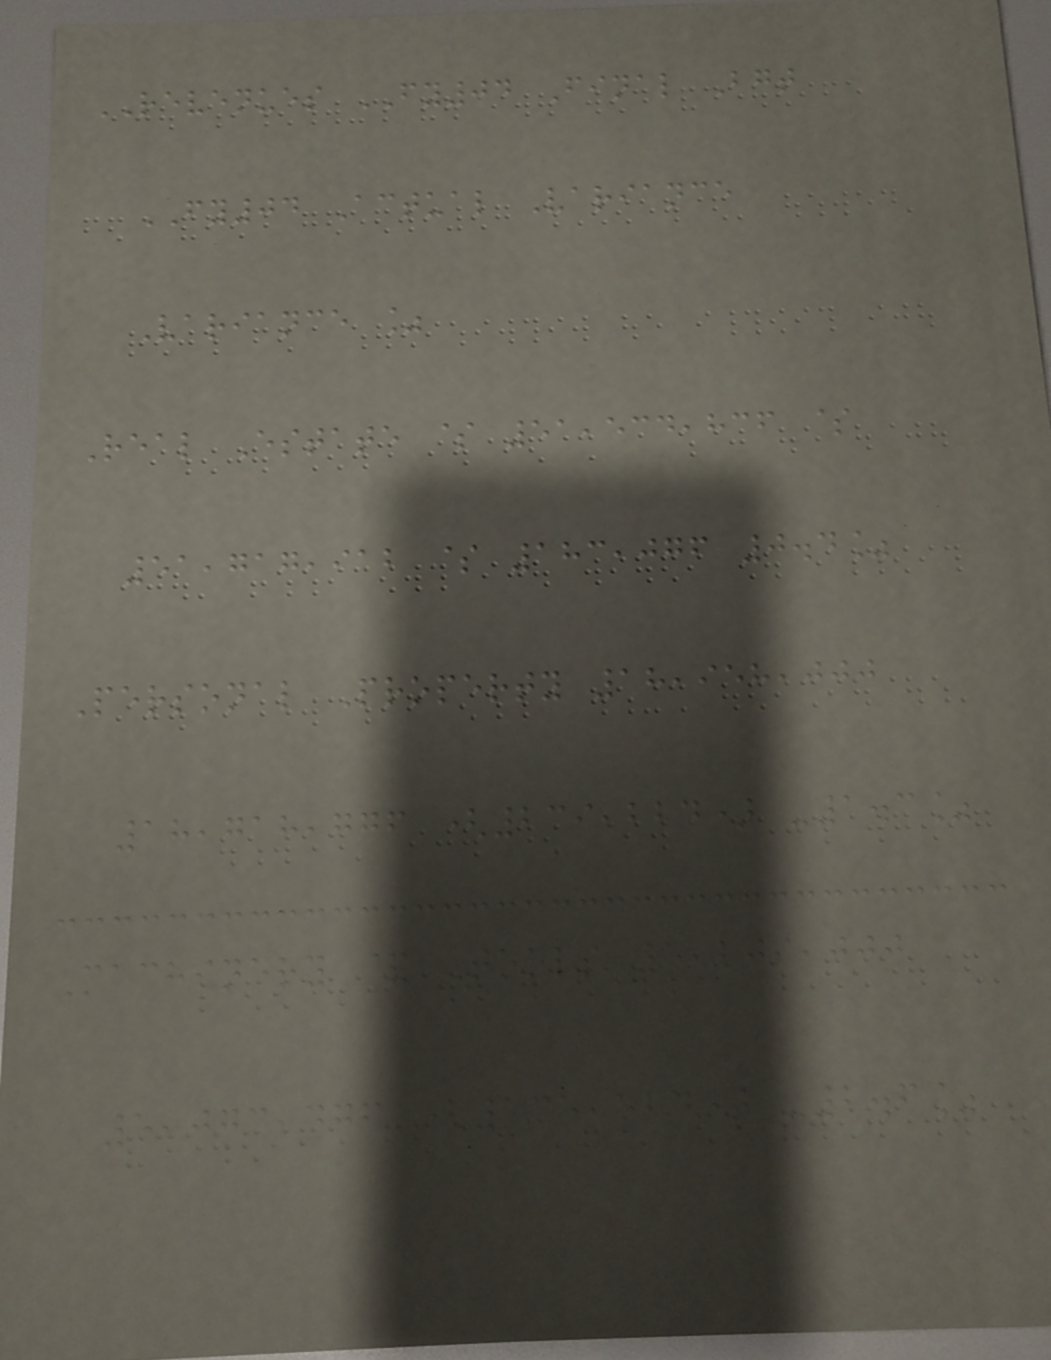REVENUES FY04 Final Bgt
FY04 Actual Variance
Variance %
Real Estate $ 51,534,836 $
51,717,912 $ 183,076 0.4%
Personal Property 18,958,000
18,718,776 (239,224) -1.3%
Machinery & Tools 5,209,000
5,073,476 (135,524) -2.6%
